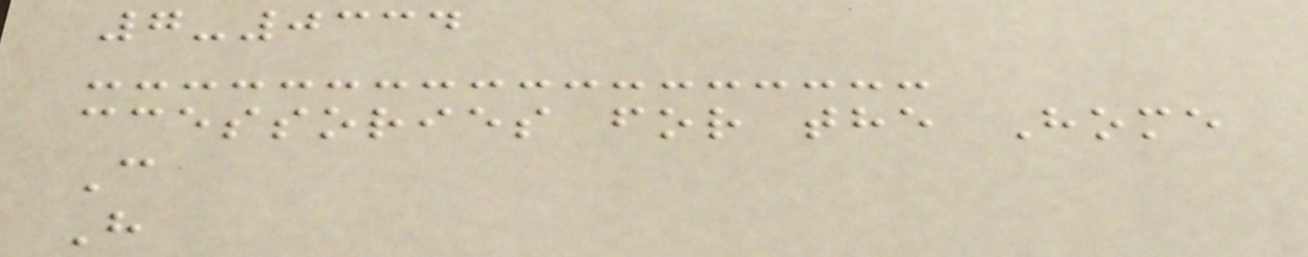7-0334
ccessories for the Home
C
H
